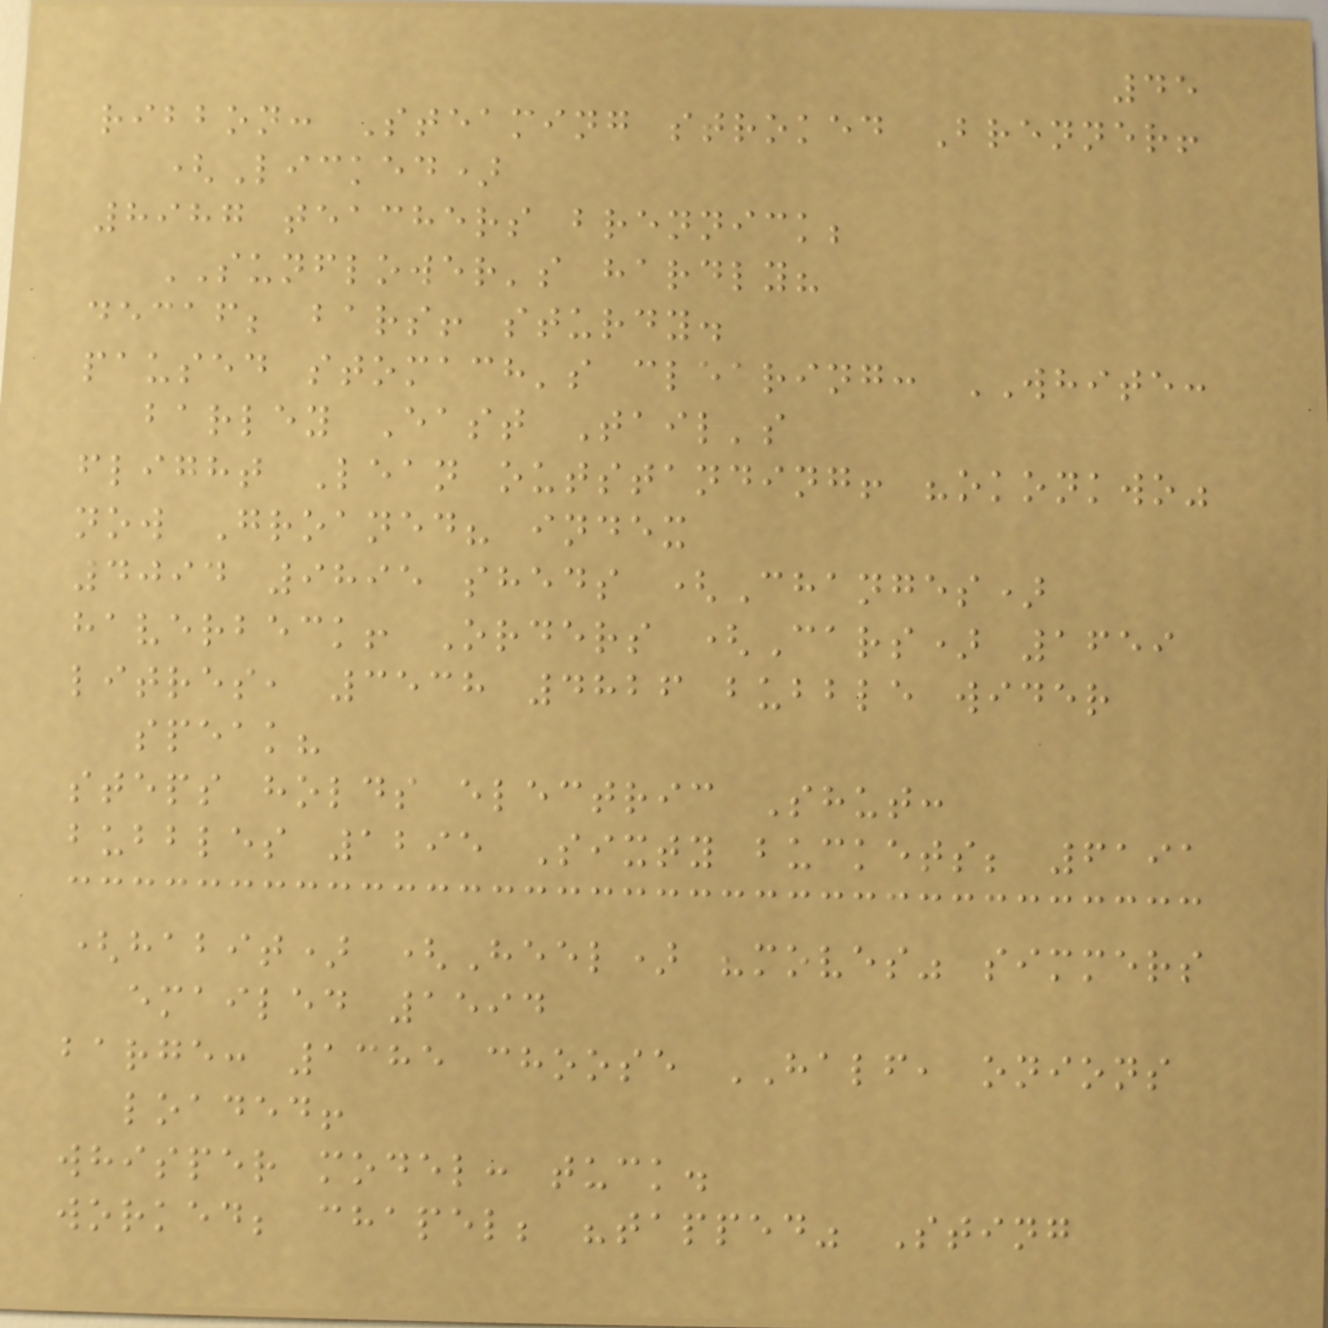45
ribbon: Steaming stroked Brenner!
(Licked)
8987 teachers brennick;
SUNFLOWER's hardly?
decaf; bars! sturdy.
paused stomach's clearing: WHITE:
barley East Tail's
flight Lean outstanding! "okonkwo"
now Groaned? index
4094 9895 sheds (Changes)
haverbeck! Orders (Cars) 1659
litres, 3538 4826 bubble wider
speak?
steps holds electric Shut:
bubbles 1295 Sixty buckets; 6191
(habit) (Heel) "moves" simmers
emailed 1594
barge: 1385 choose HALF, onions
loaded!
whisper model: tuck.
worked; chapel; "tapped" Sting
